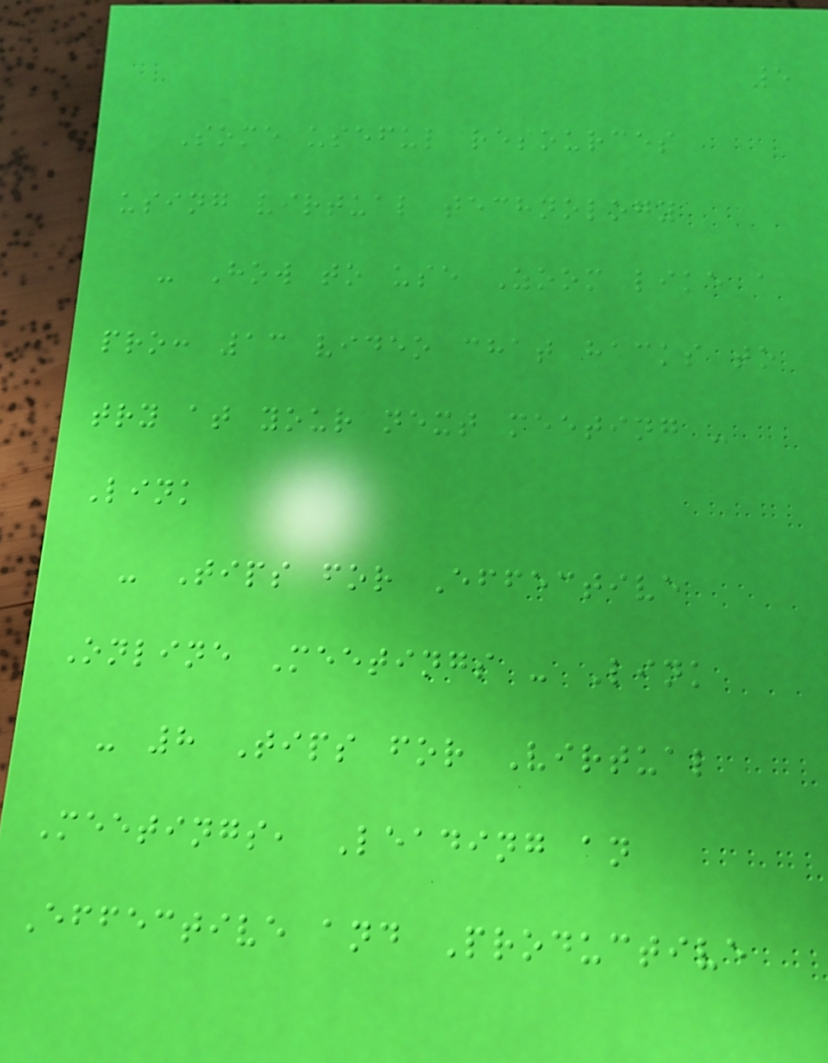5
Some useful resources
using virtual technology
- How to use Zoom like a
pro: 13 video chat hacks to
try at your next meeting -
Link
- Tips for Effective
Online Meetings - Link
- 8 Tips for Virtual
Meetings, Leading an
Effective and Productive
